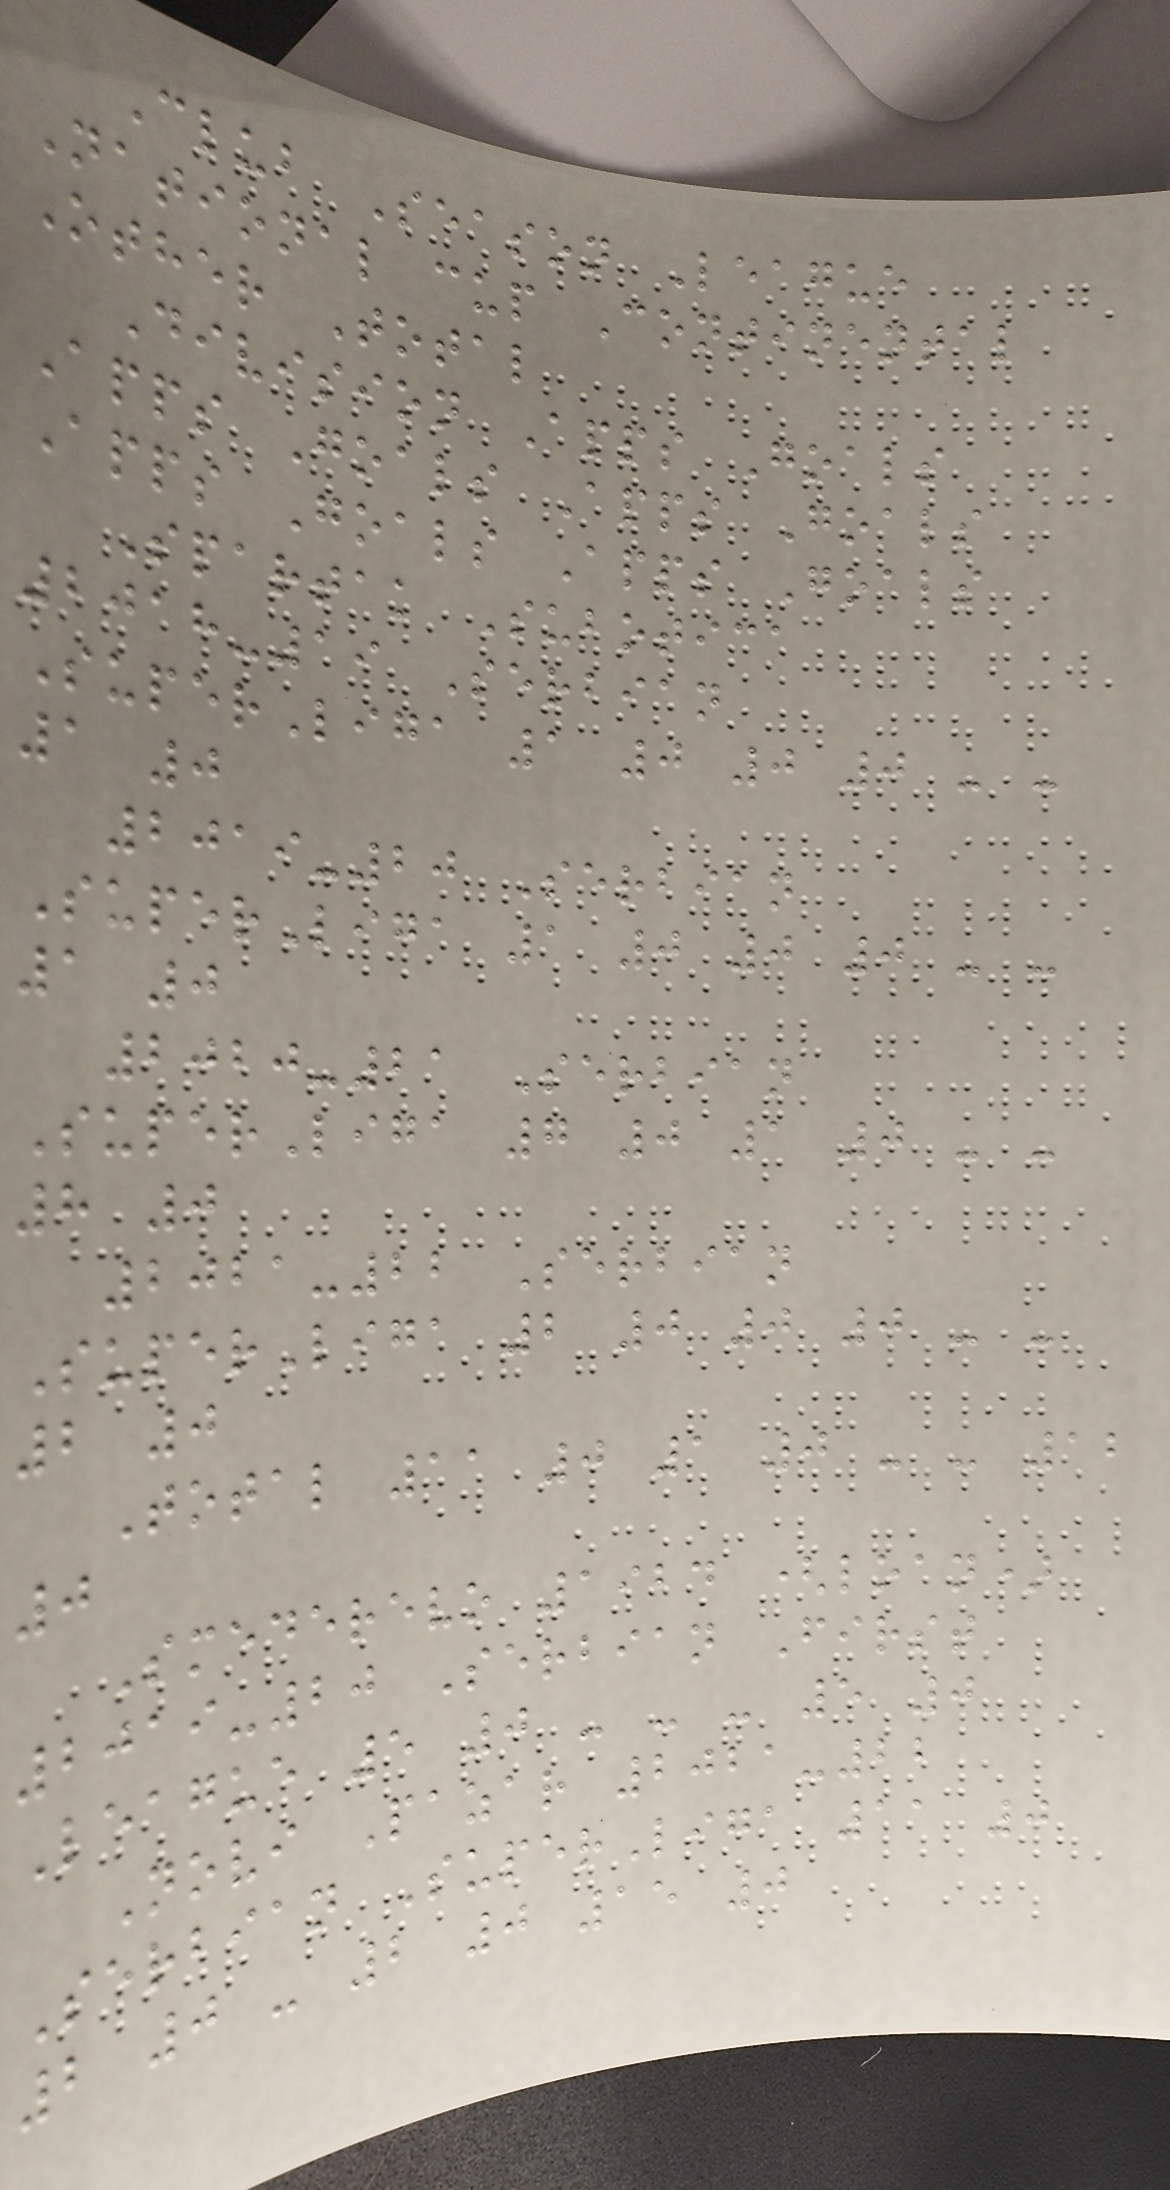Club Season League
National cup Continental
Other Total
Division Apps Goals
Apps Goals Apps Goals
Apps Goals Apps Goals
Spartak Subotica
2018-19 Serbian
SuperLiga 1 0 0 0 - -
1 0
2019-20 Serbian
SuperLiga 1 0 0 0 - -
1 0
2020-21 Serbian
SuperLiga 7 0 1 0 - -
8 0
2021-22 Serbian
SuperLiga 2 0 0 0 - -
2 0
Total 11 0 1 0 - - 12
0
Smederevo 1924 (loan)
2019-20 Serbian First
League 5 0 - - - 5 0
Novi Pazar 2021-22
Serbian SuperLiga 11 0
2 0 - 2 0 15 0
